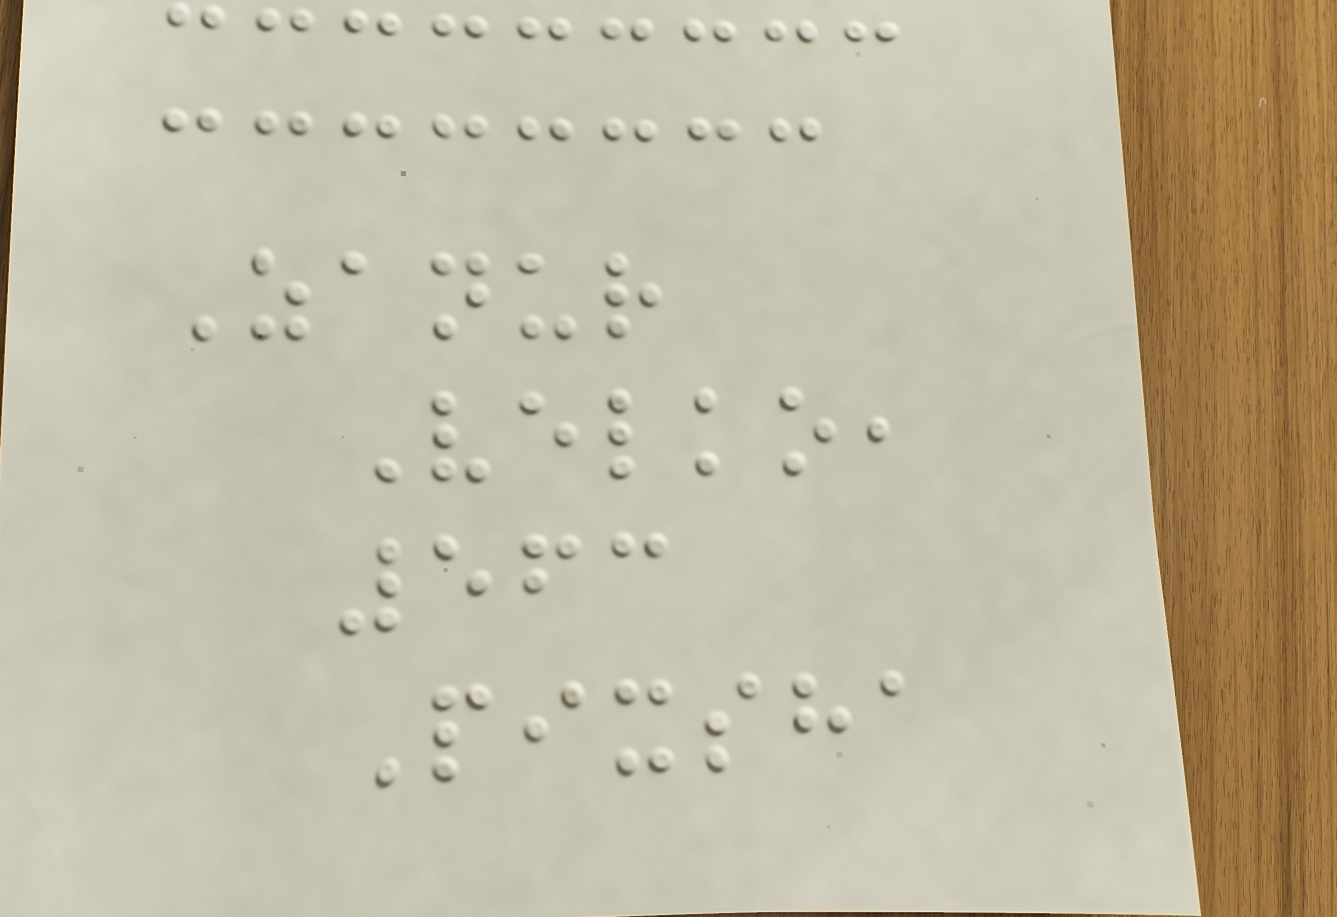Zanur
Velko,
563
Pixsha
